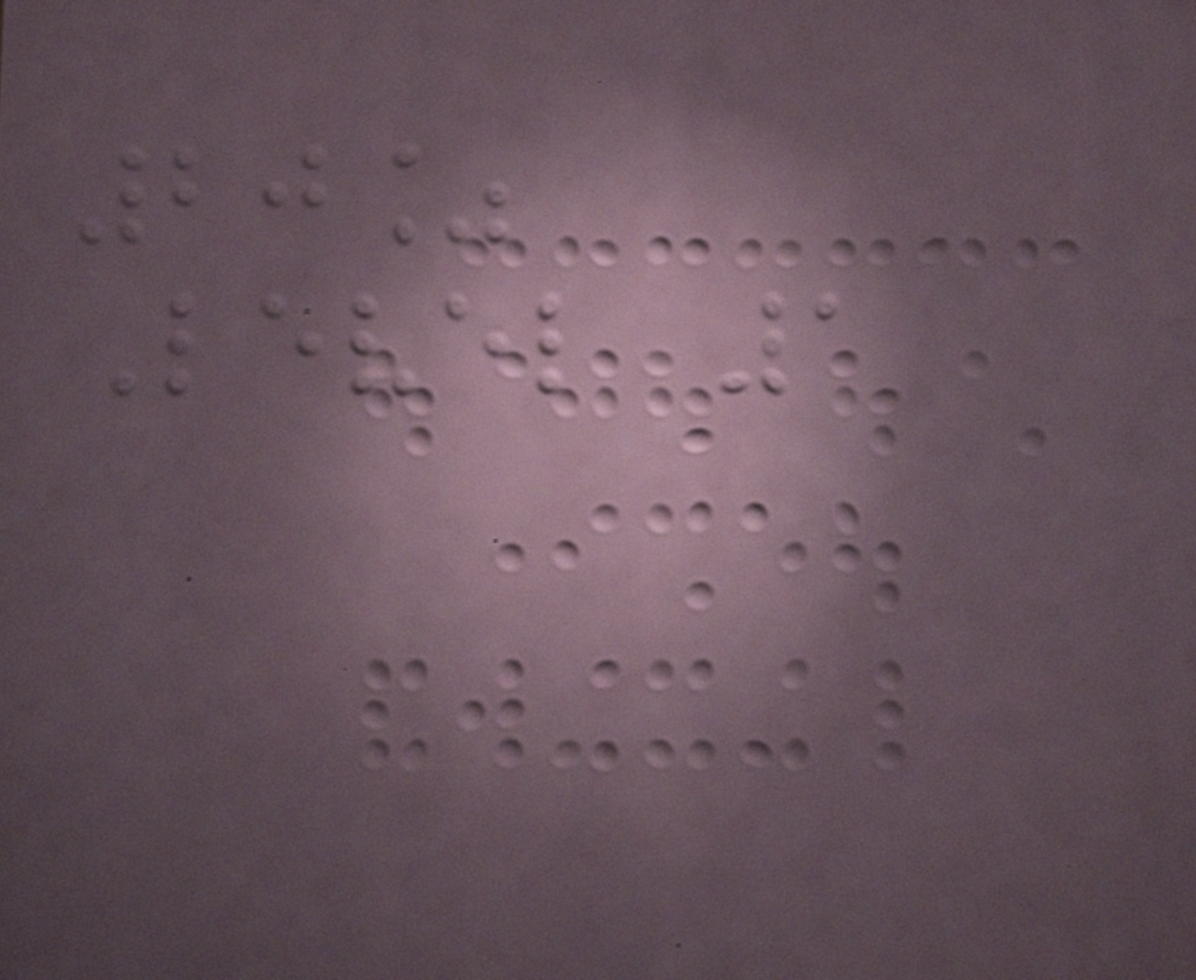20%
Level 1
